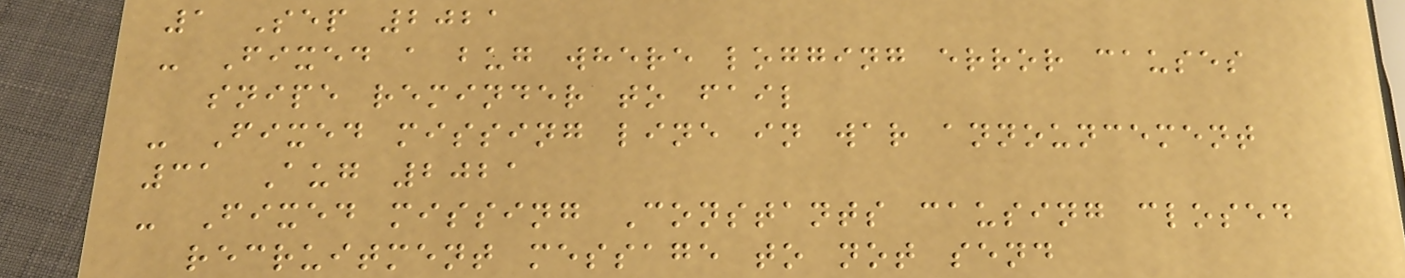1 Sep 2021
- Fixed a bug where logging error causes
snipe reminder to fail
- Fixed missing line in war announcement
31 Aug 2021
- Fixed missing Constants causing closed
recruitment message to not send
